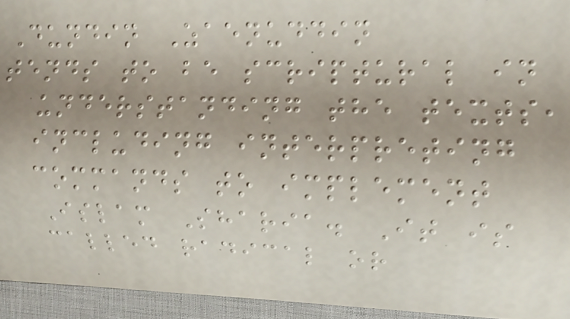Dundin Zaenuddin
tends to be scriptural in
understanding the texts,
including interpreting
commands to implement
Islam Sharia. It is
called radical or
